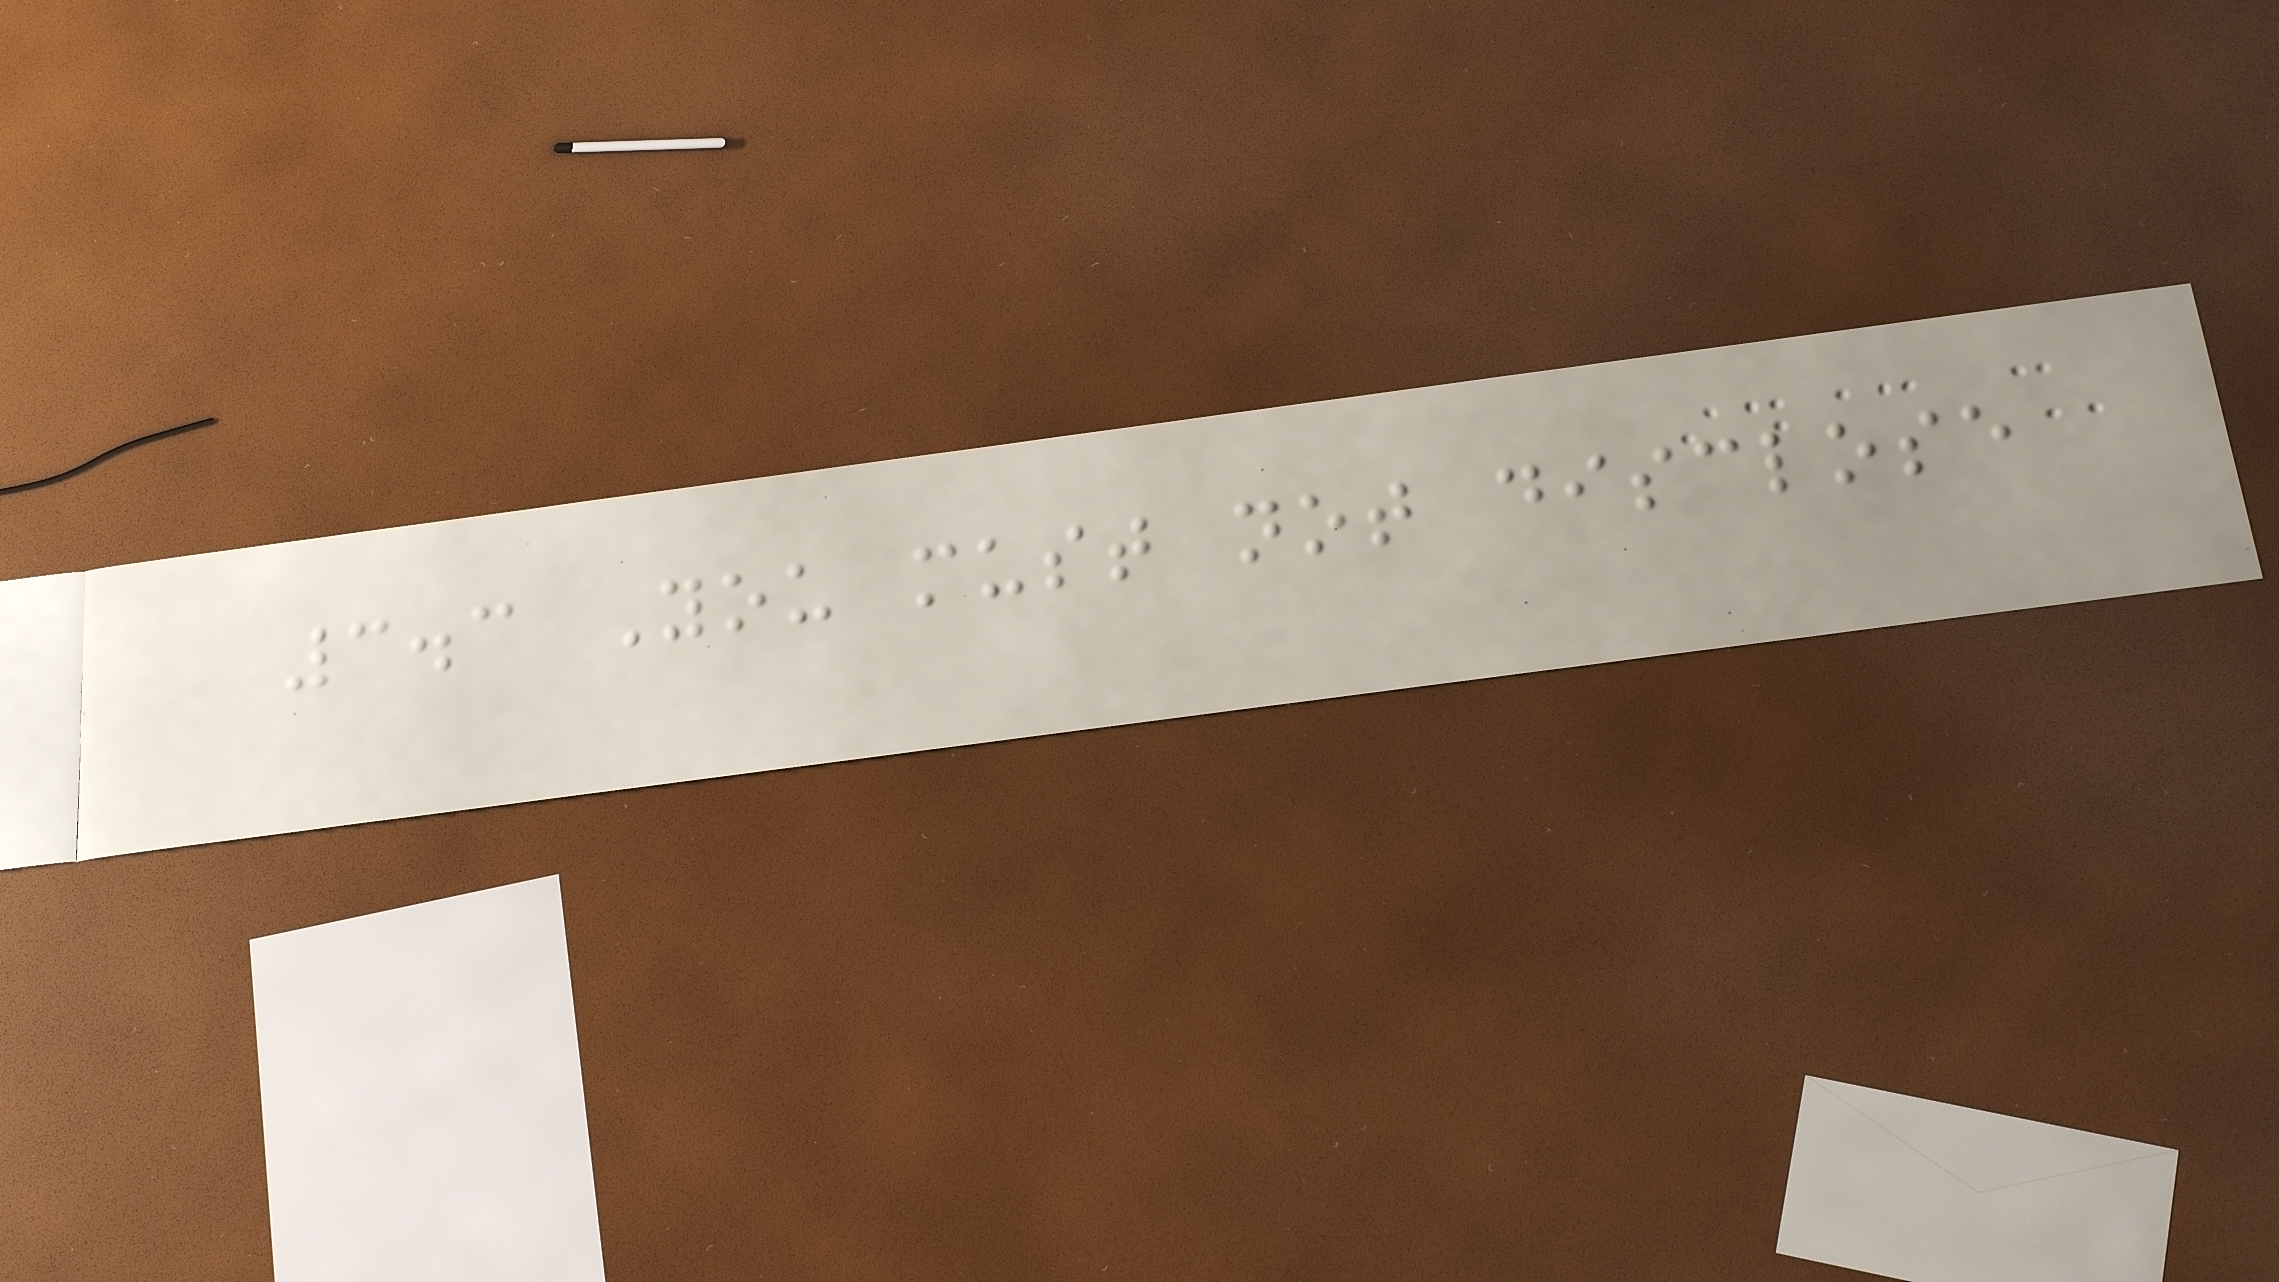3.3 You must not disclose
